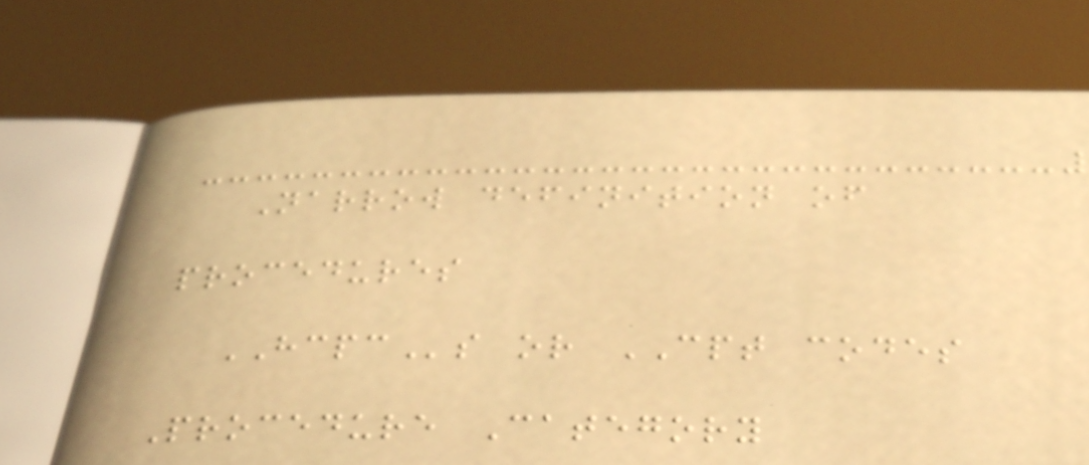Narrow definition of
procedures
HCPCs or CPT codes
Procedure Category
